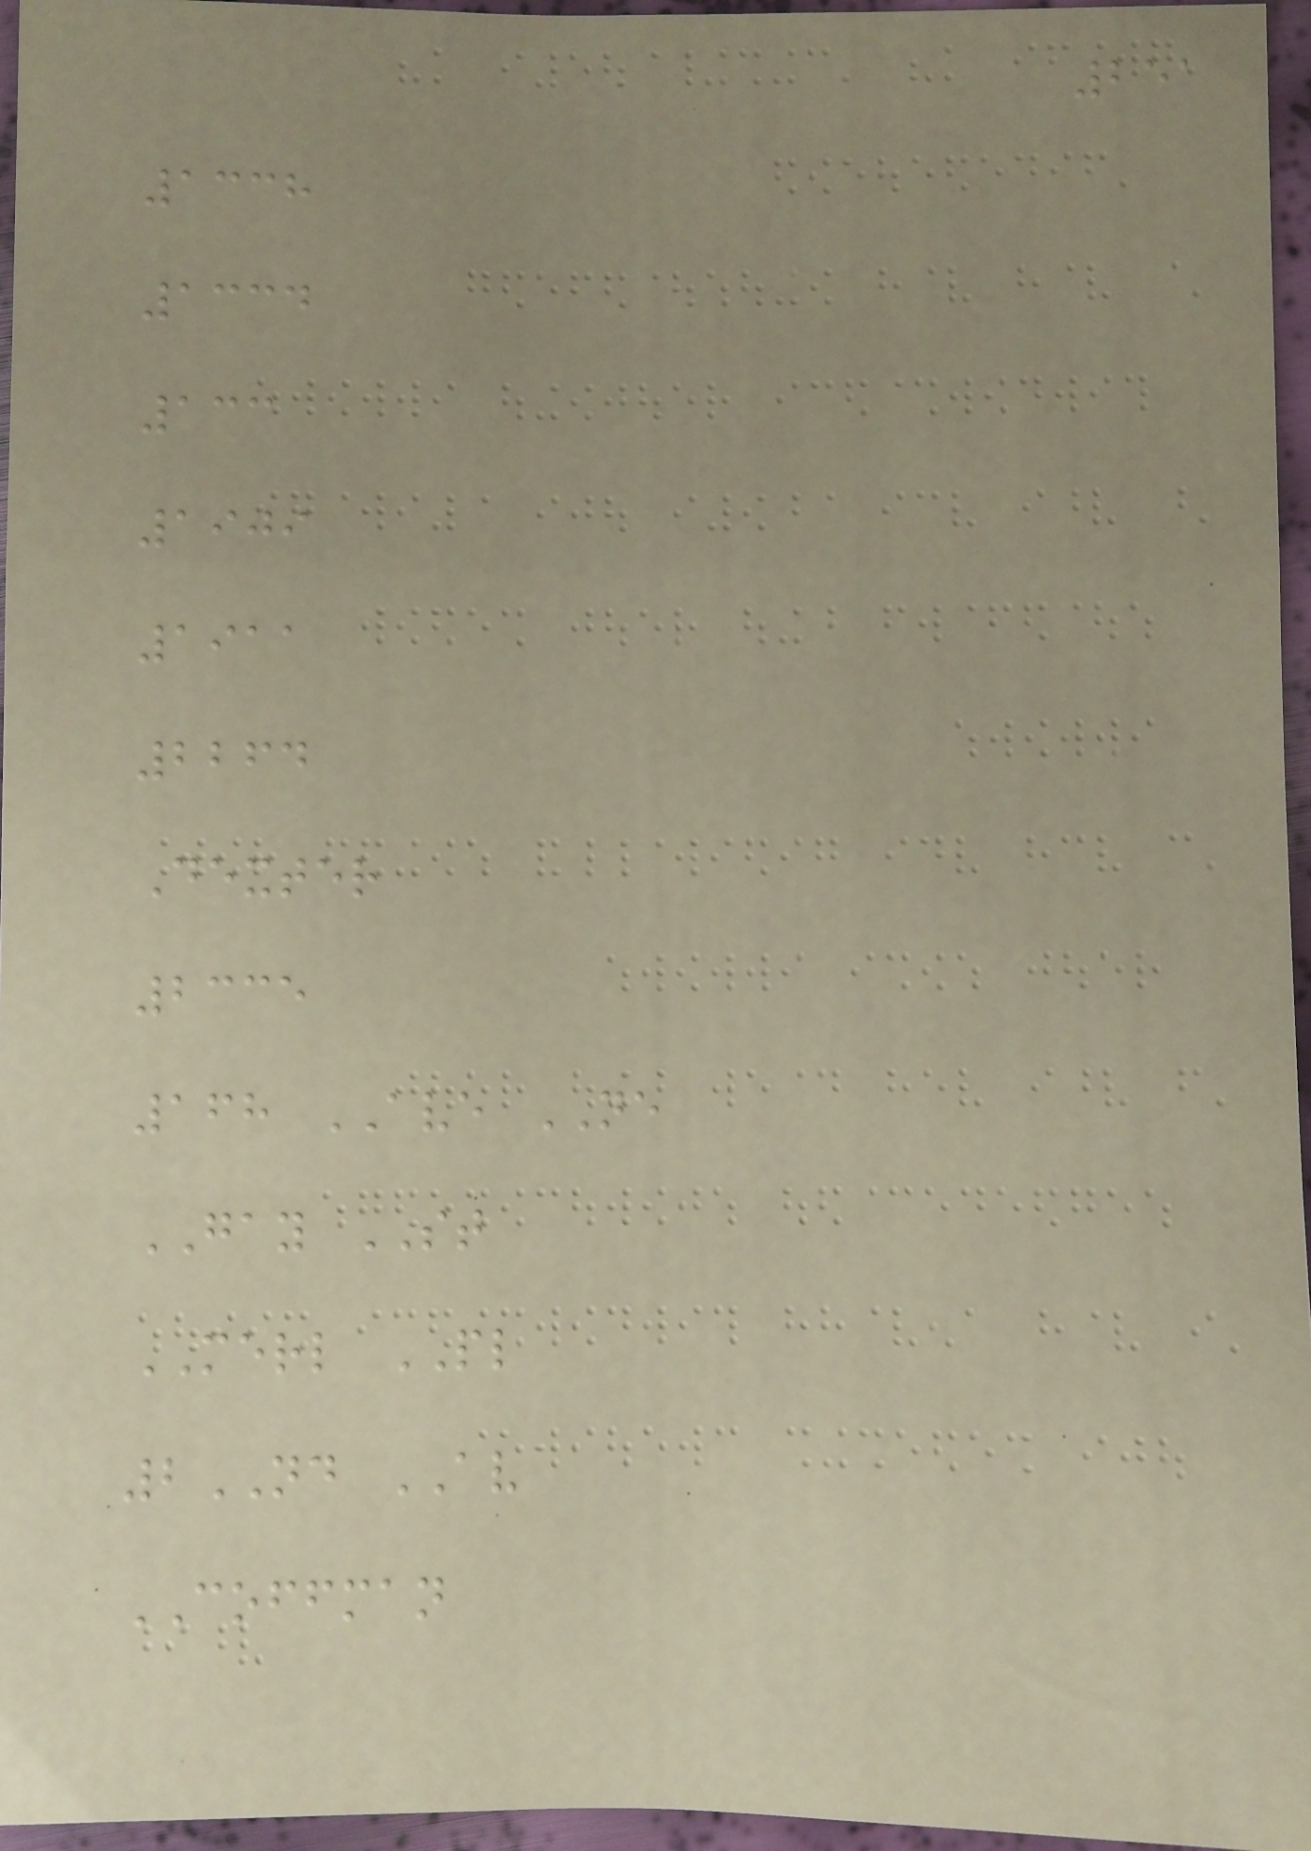251
1338
1334
133
1909
1911
2264
Dexter
2335
168 AVE NE
GAY ST
MERL PL
2ND AV
COFFMAN
